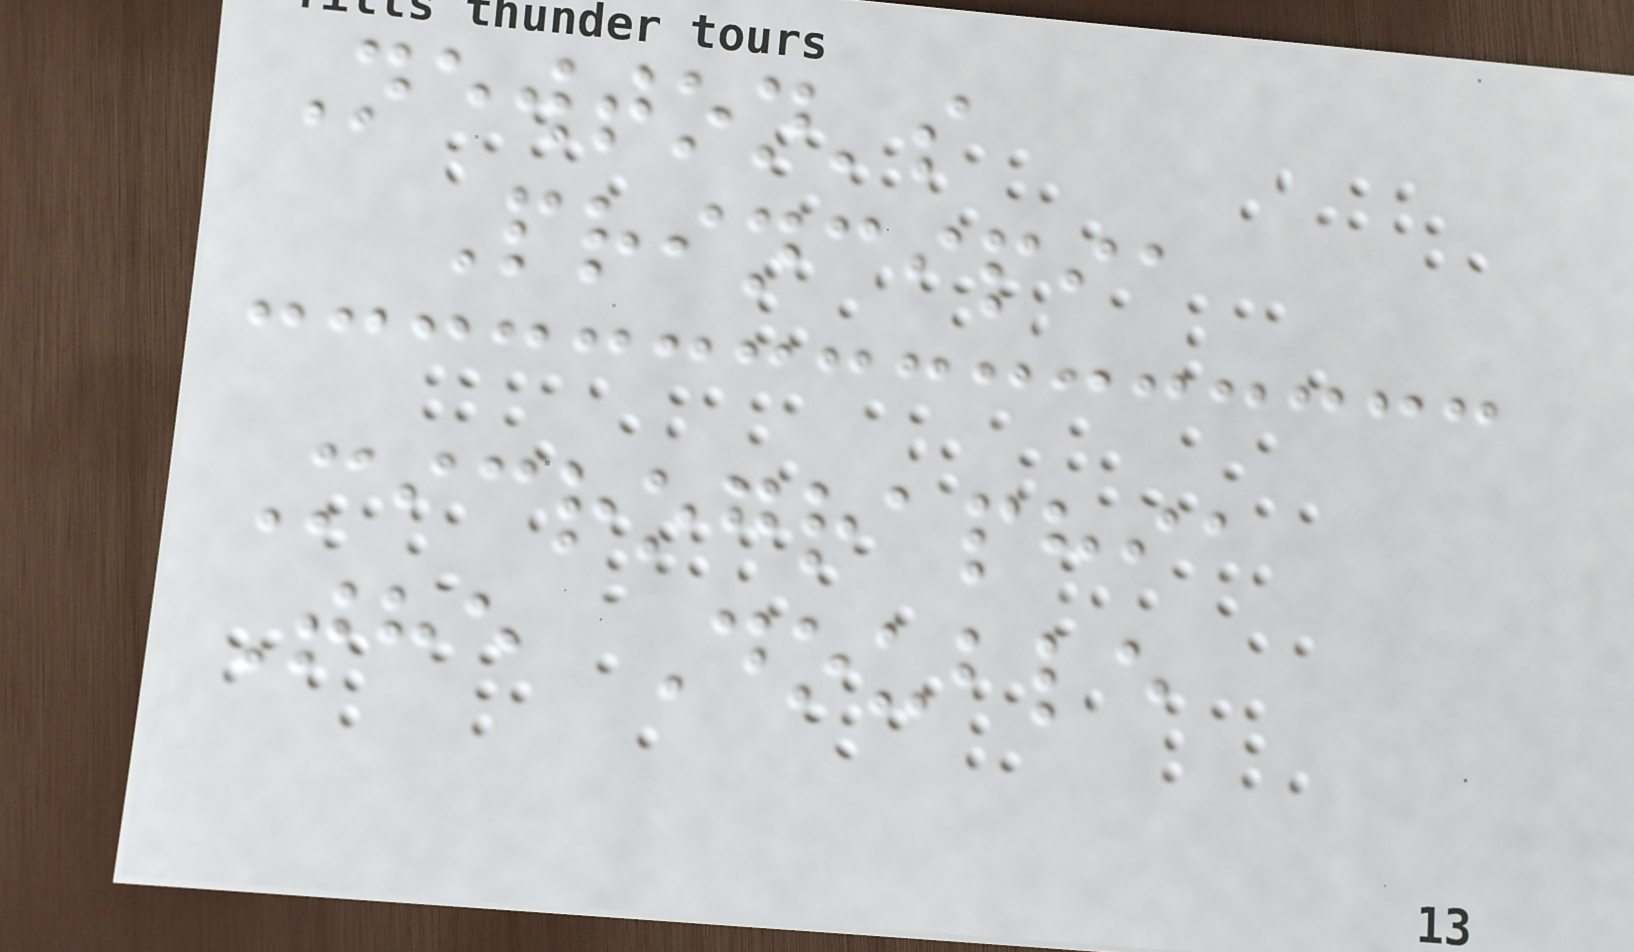Newton's
Principia
Micrographia
The Double
